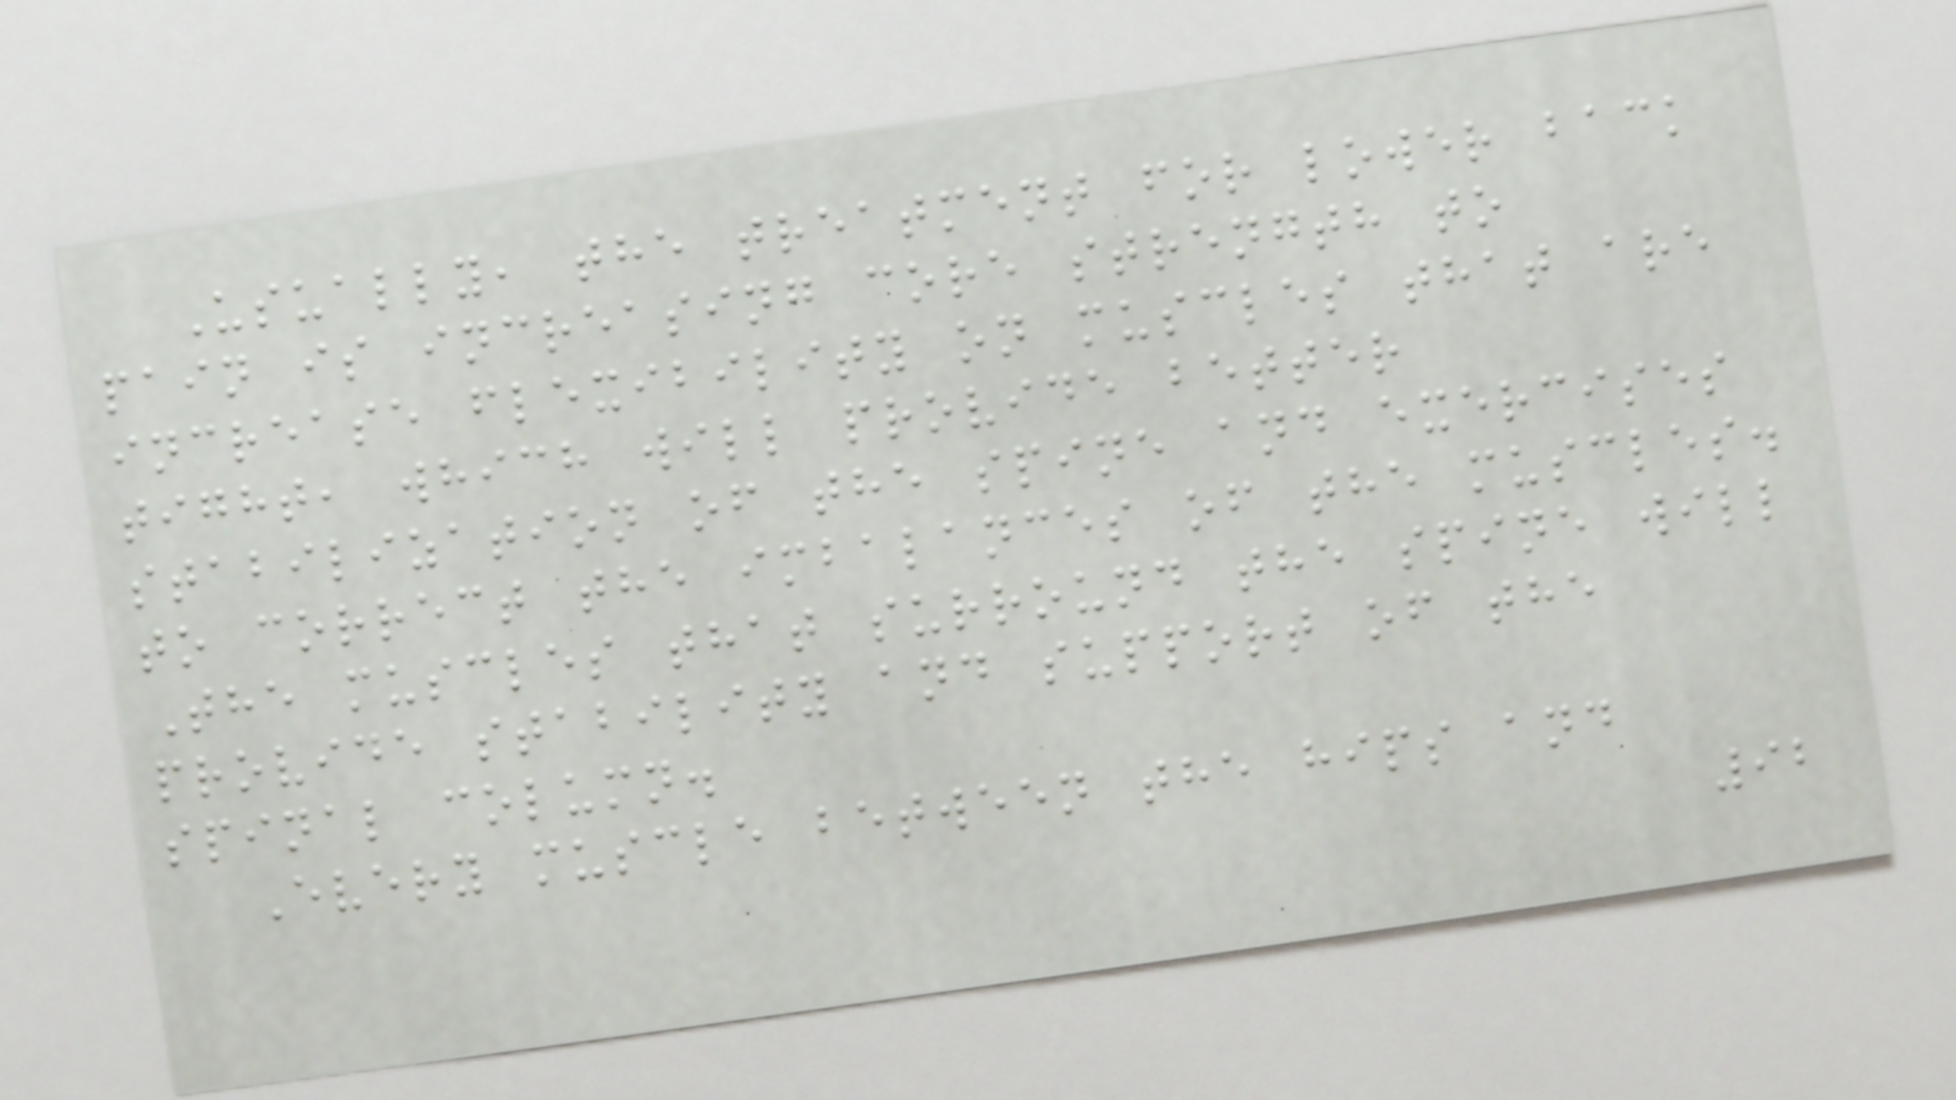Usually, the treatment for lower back
pain is increasing core strength to
increase flexibility on muscles that are
tight, which will provide better
stabilization of the spine and exercises
to correct the imbalances of the muscles.
The muscles that surround the spine will
provide stability and support of the
spinal column.
Every muscle between the hips and
92
